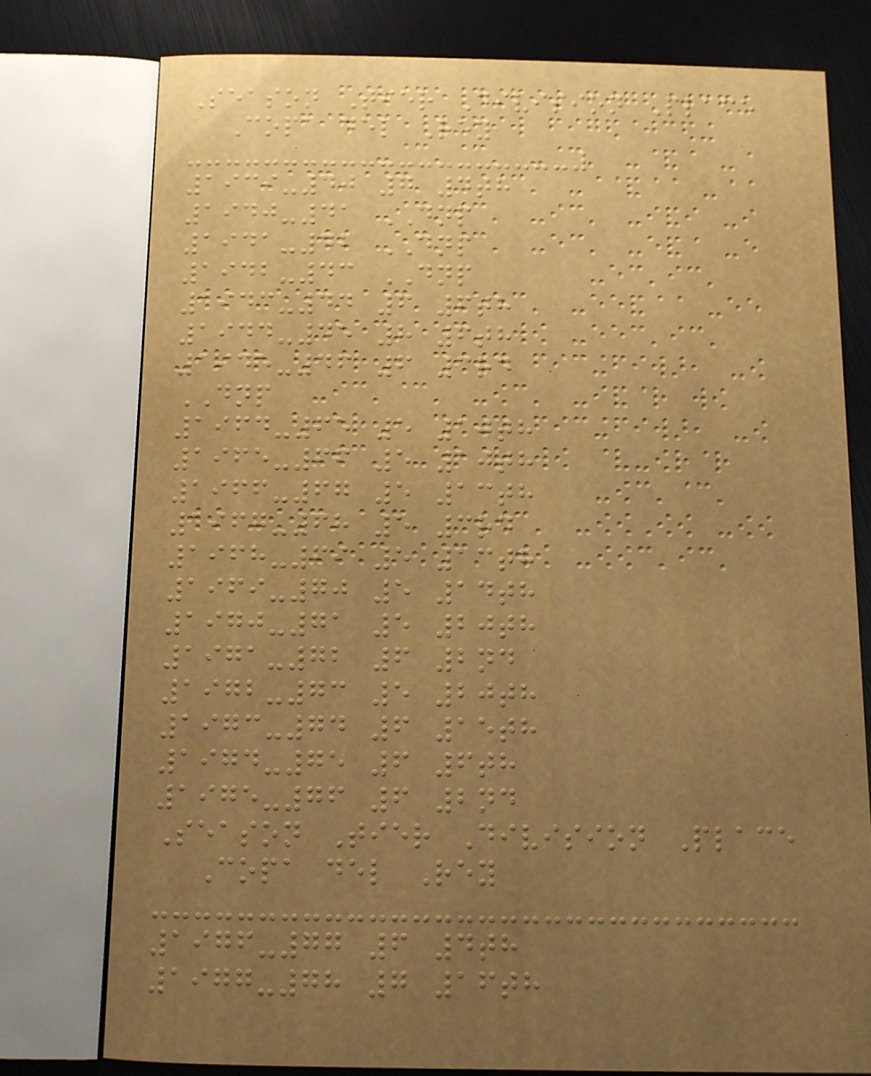Season Tier Division Place
Copa del Rey
1939-40 7 4th
1940-41 DNP
1941-42 DNP
1942-43 DNP
1943-44 6 6th
1944-45 8 6th
1945-46 6 3rd
DNP
1964-65 5 10th
1965-66 5 10th
1966-67 5 13th
1967-68 5 3rd
1968-69 5 13th
1969-70 5 14th
1970-71 5 20th
1971-72 6 2nd
1972-73 5 20th
1973-74 6 15th
1974-75 6 6th
1975-76 6 2nd
Season Tier Division Place
Copa del Rey
1976-77 6 4th
1977-78 7 16th
